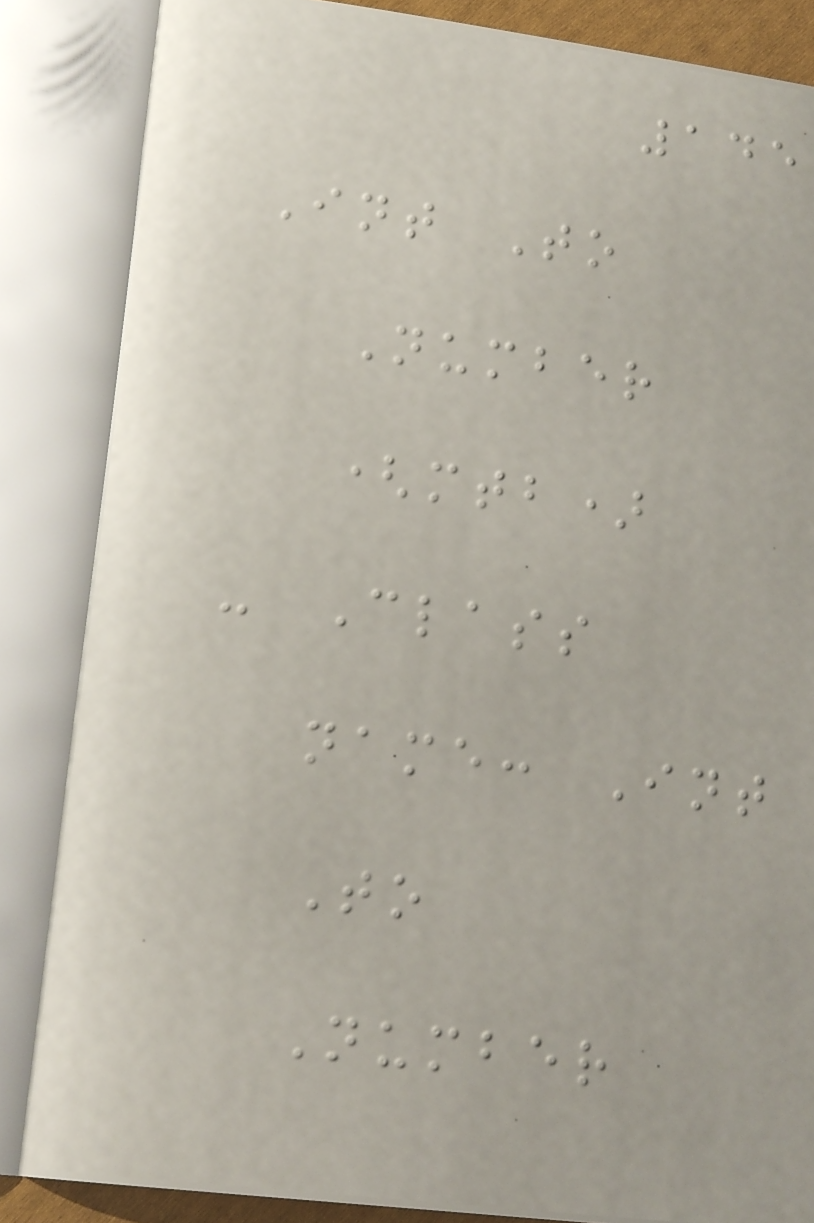145
Int To
Number
(mtb)
- Class
name: Int
To
Number
